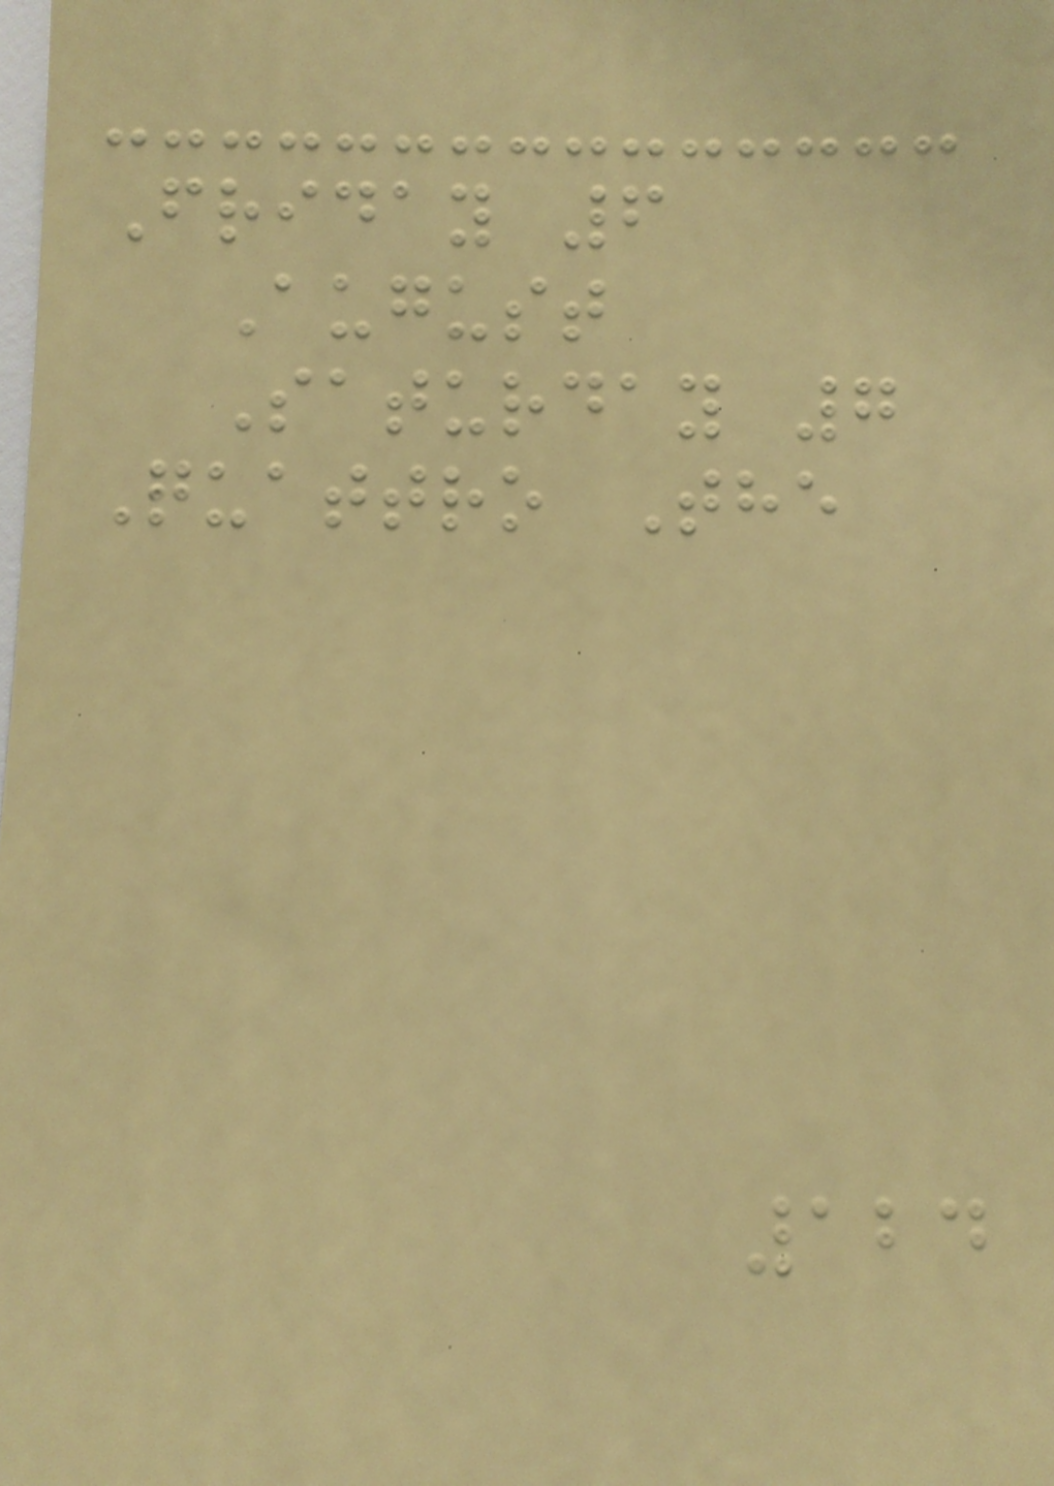Friday 6
August
Saturday 7
Quattro The
124
